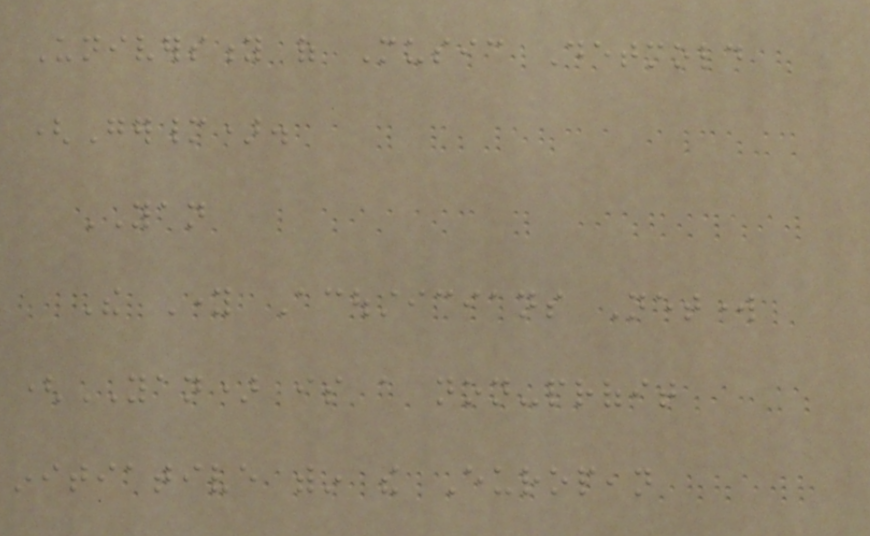University of Music Detmold
(Germany).
YAN
The Young Acousticians Network
(YAN) is a non-profit
initiative within the European
